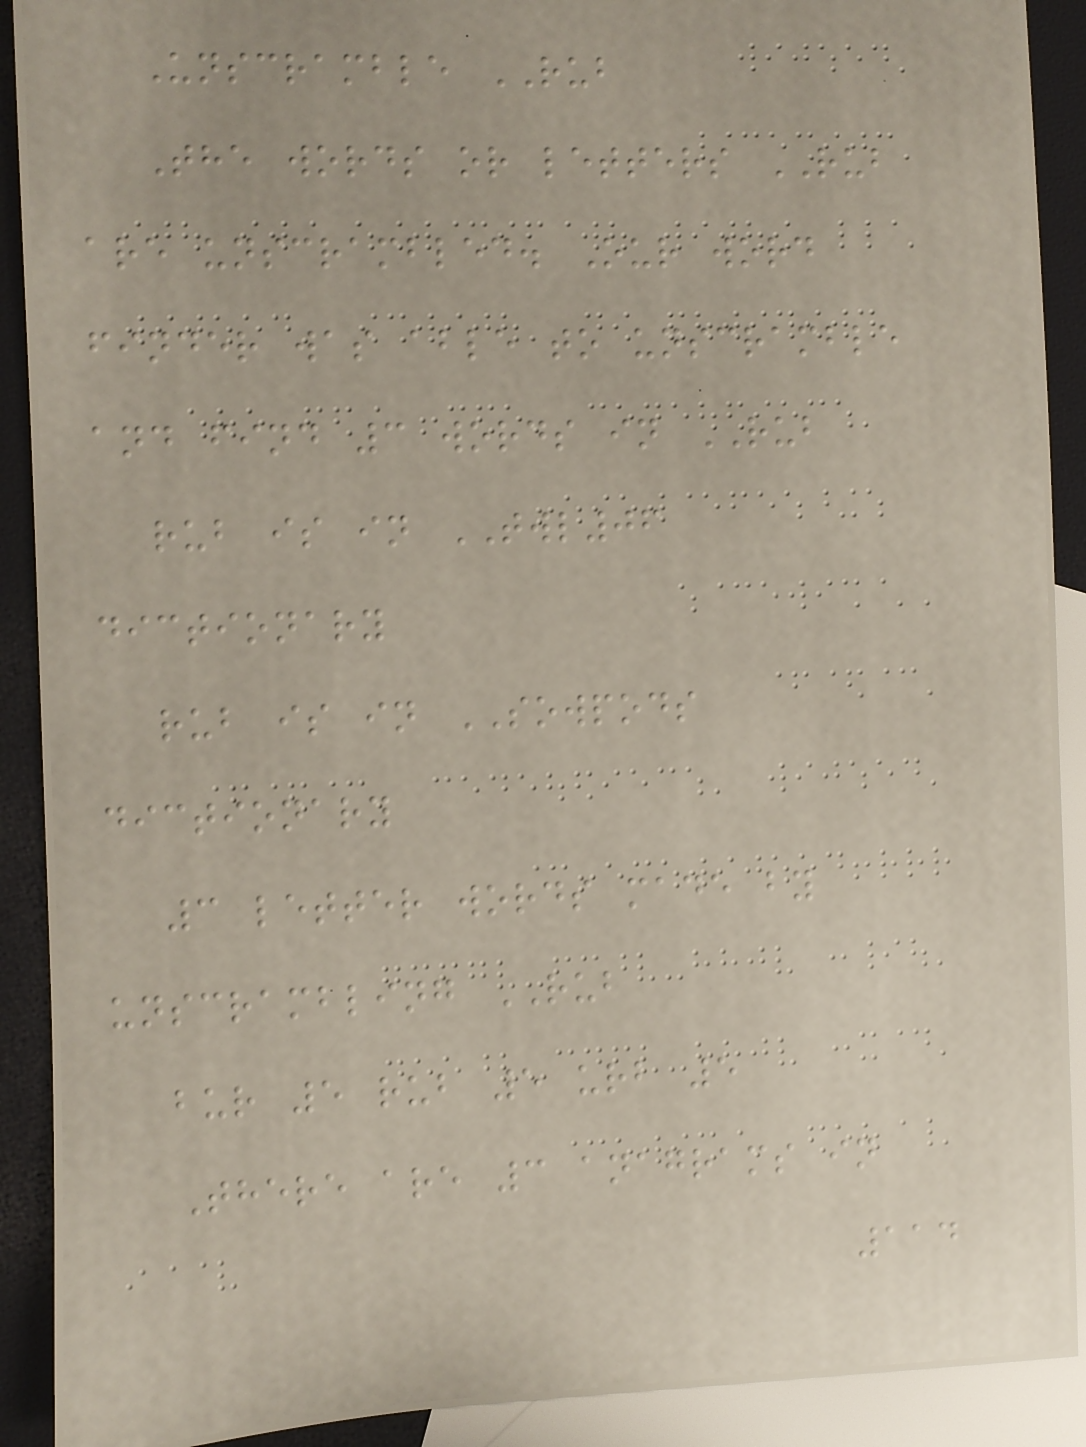Unscramble RUB
The words or letters RUB
are unscrambled. Our word
finder was able to unscramble
and find 3 words in RUB
rub is in TWL06
dictionary
rub is in SOWPODS
dictionary
3 letter words made by
unscrambling RUB
bur 5 rub 5 urb 5
There are 3 anagrams in
114
